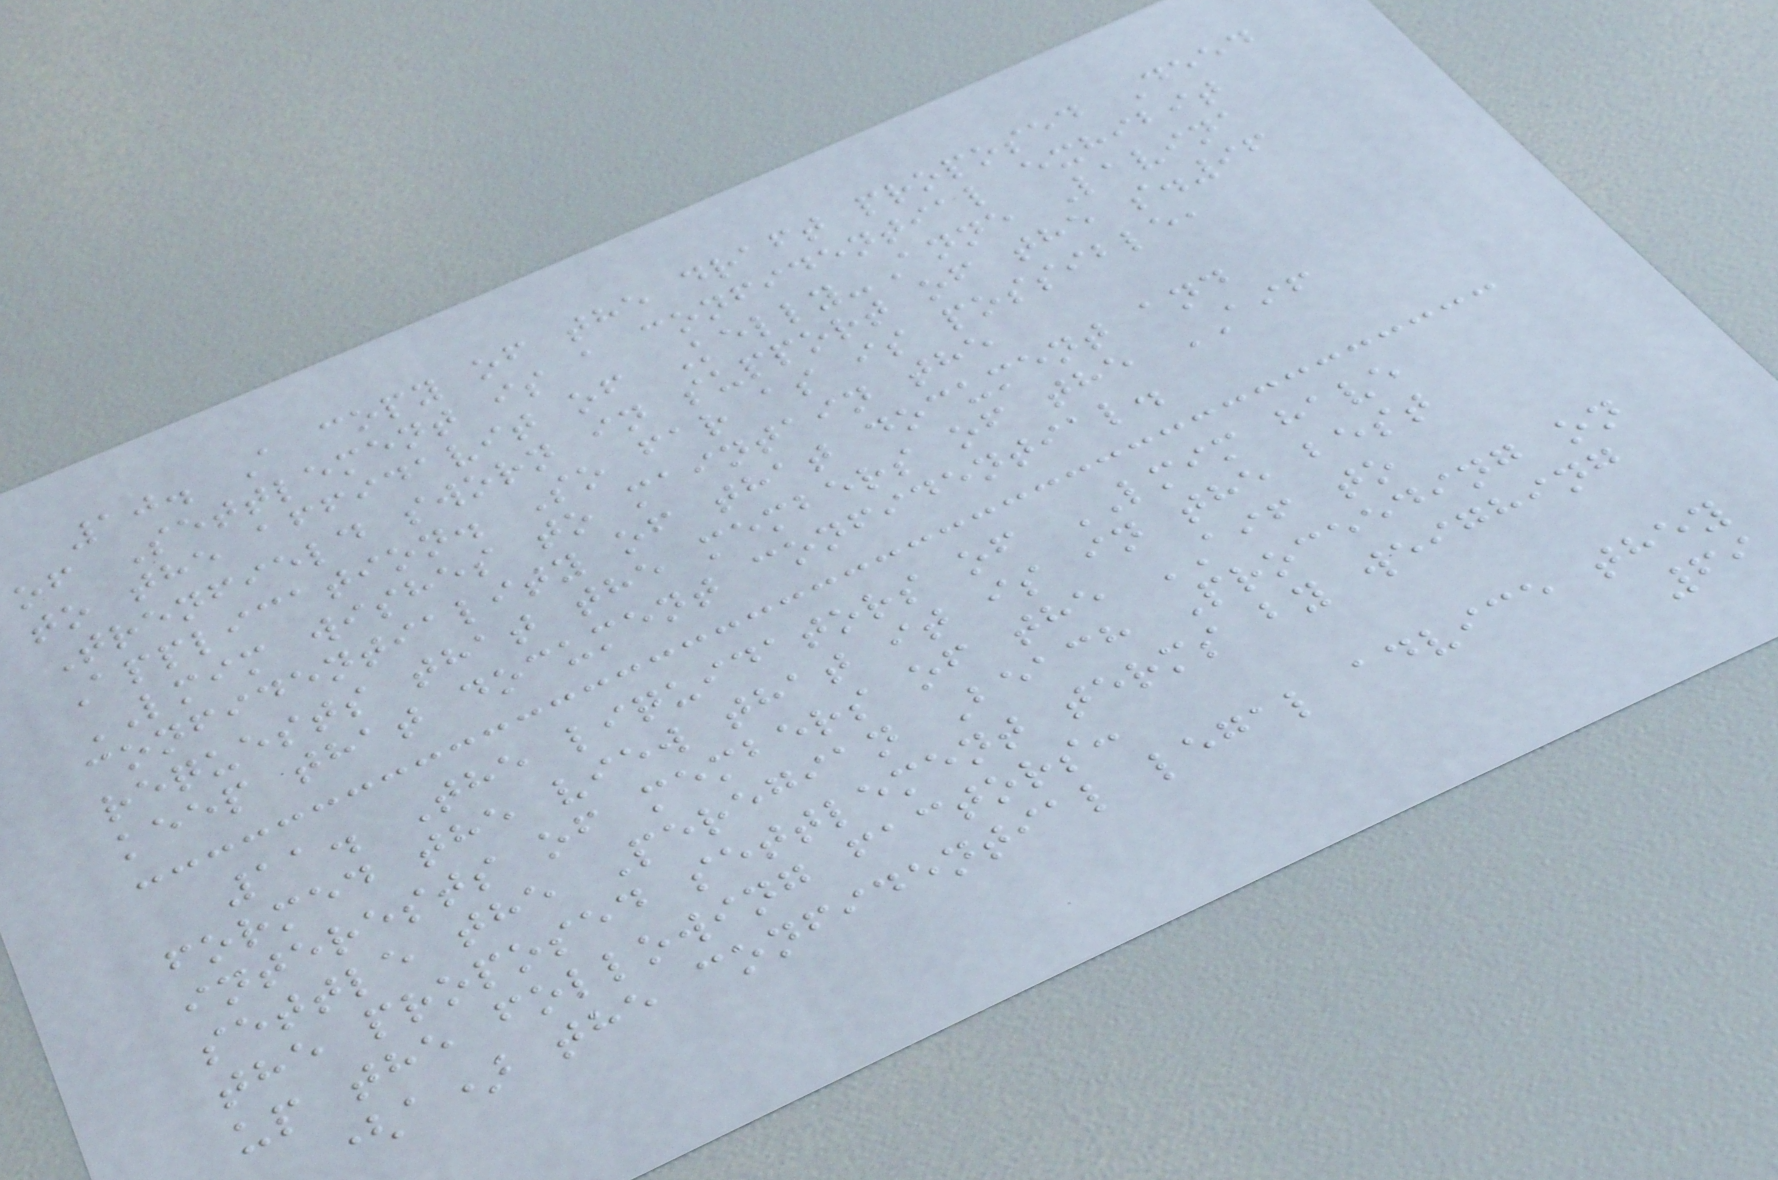10. A copy of the draft proposed Deed
of Settlement is a confidential exhibit
to the affidavit of Kelly-Anne Lavina
Trenfield sworn in support of the s.96
Application. So far as is possible,
LMIM wishes to maintain the
confidentiality of that document and
requests that the members of the AIF
keep that document confidential.
11. The liquidators of LMIM have
formed the view that it is in the best
interests of members of the AIF to
settle the Peregian Beach Proceeding on
the proposed settlement terms by weighing
up the following factors:
(a) the confidential legal advice they
69
